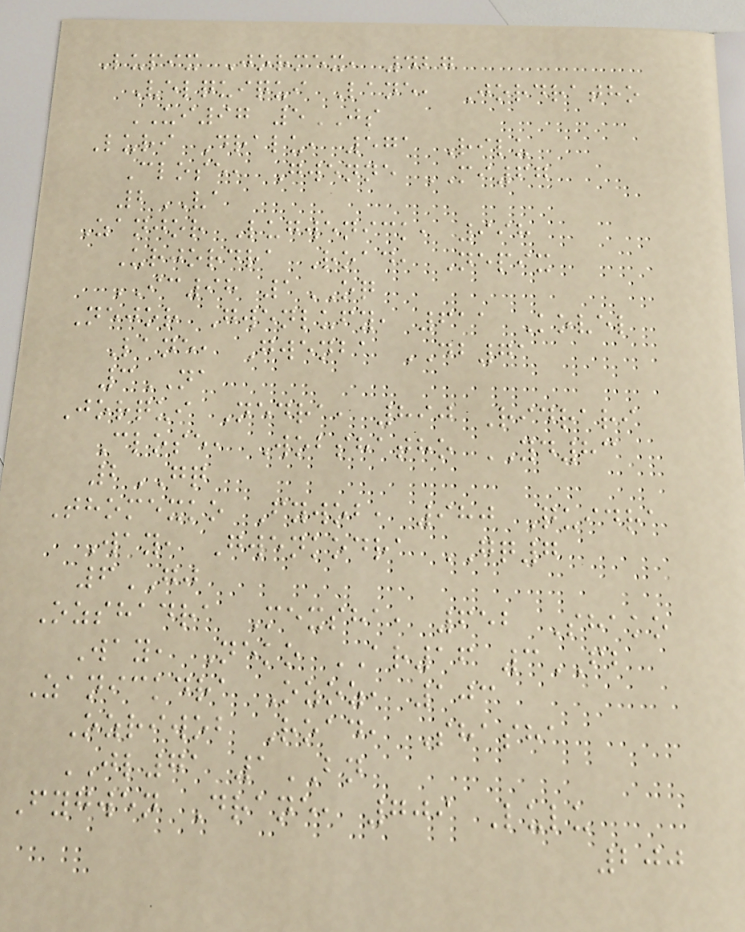Lupix Jormex, 427
Velquiqui Lane, Jordratho
UI97 5JS
Luri Dralu, 571 Rilu
Close, Gwenne MI67
2VA
Zanjor Lugwenick, 998
Urjordra Road, Nepix
IC98 1OQ
Nejor Gwenlufy, 611 Kovel
Lane, Gwenba DB71
3NA
Jorqui Nedra, 890 Ridrari
Close, Wobshatho YD83
2GQ
Thomexko Fywob, 980 Quidra
Way, Gwenkodra GQ7
6GJ
Ozshadra Mexsha, 652 Shako
Way, Neko AR16 3FB
Zanickdra Ozoz, 103
Ozriwob Road, Shasha
JL71 1BN
Fygwen Drane, 709 Lulu
200
